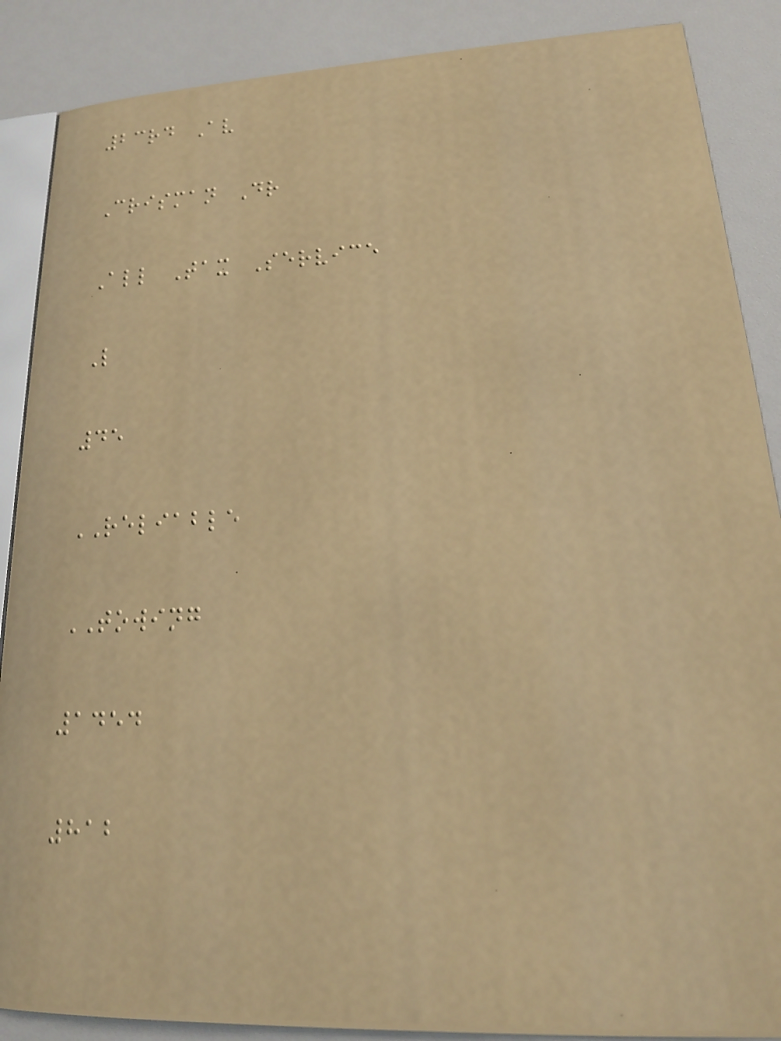23rd Av
Crisman Dr
All Tax Service
L
45
RELIABLE
TOWING
1454
812
